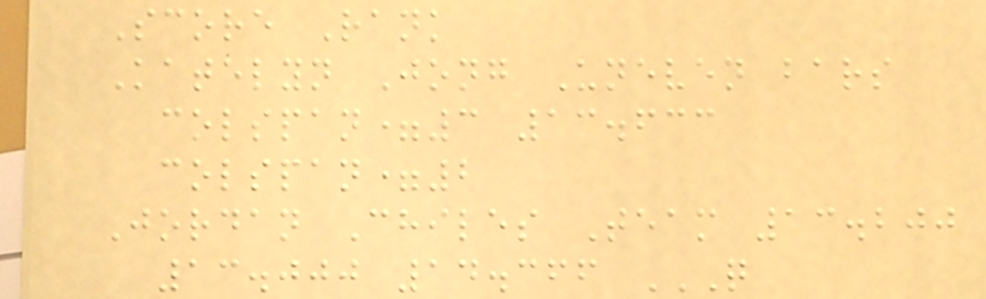Score Rank
Katelyn Jong Uneven bars
colspan=3 13.633
colspan=2
Jordan Chiles Team 13.200
13.000 14.366 Q
